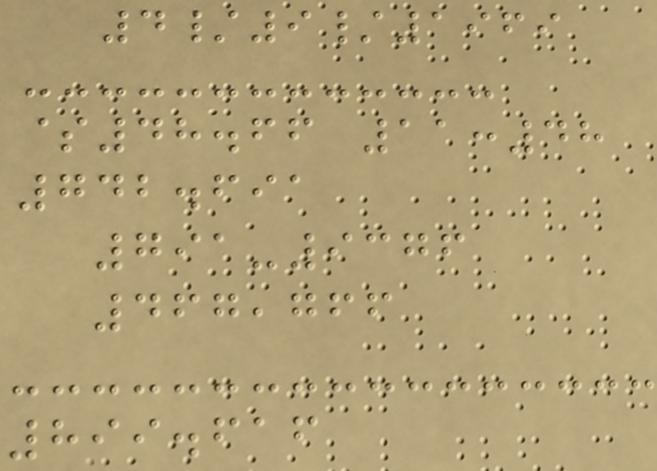4/9/1969
$48.66 11:48
742.691
791-9376
467,766
899.616
